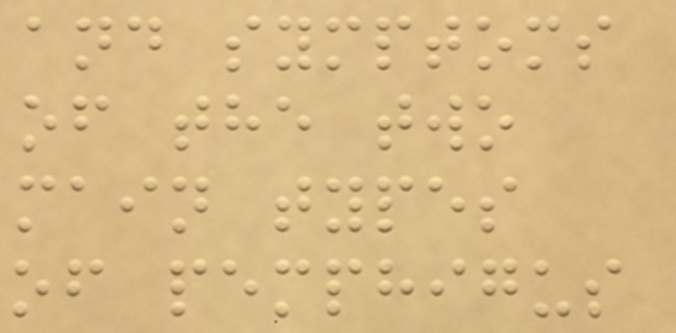and symptoms
of the two
main types
of pemphigus
